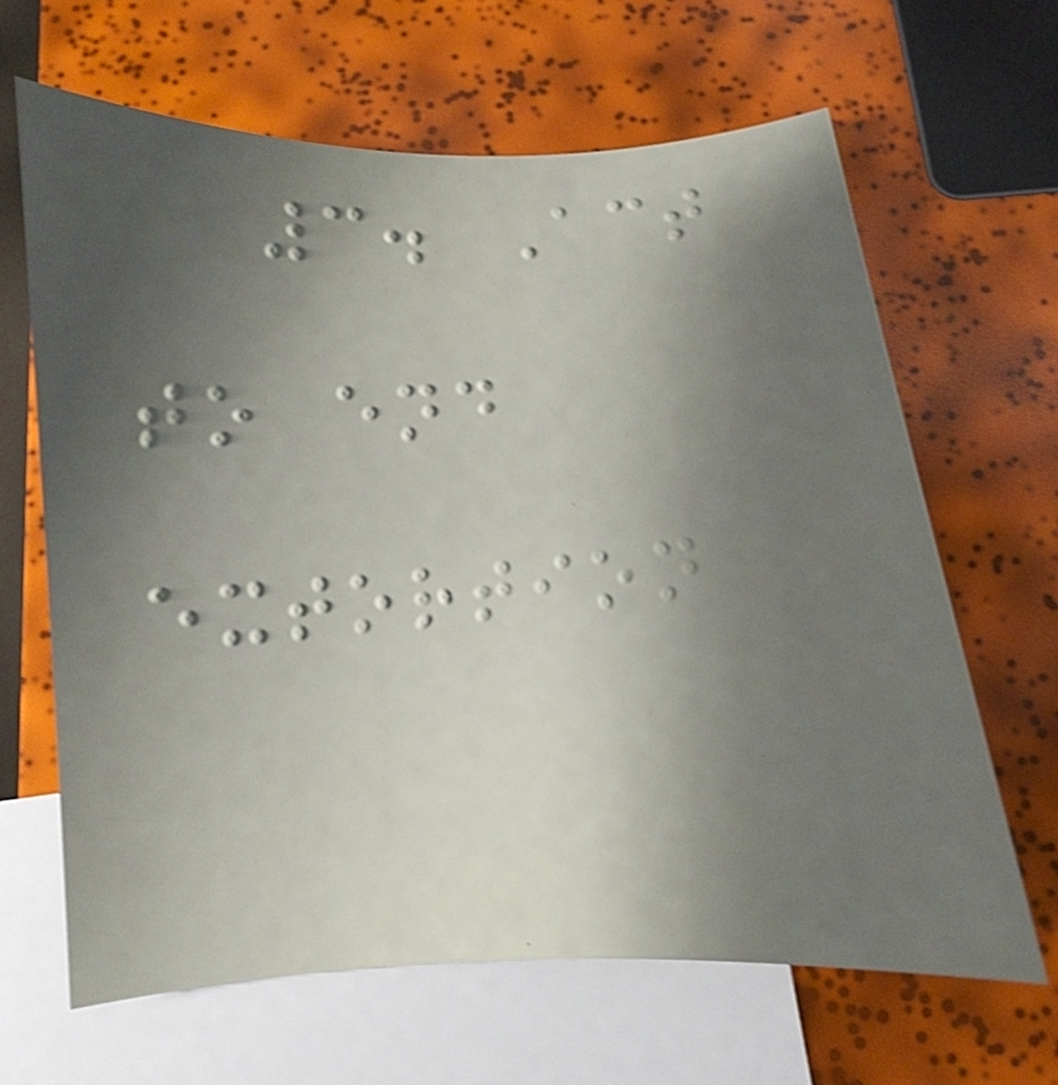3. Act
to end
extortion
